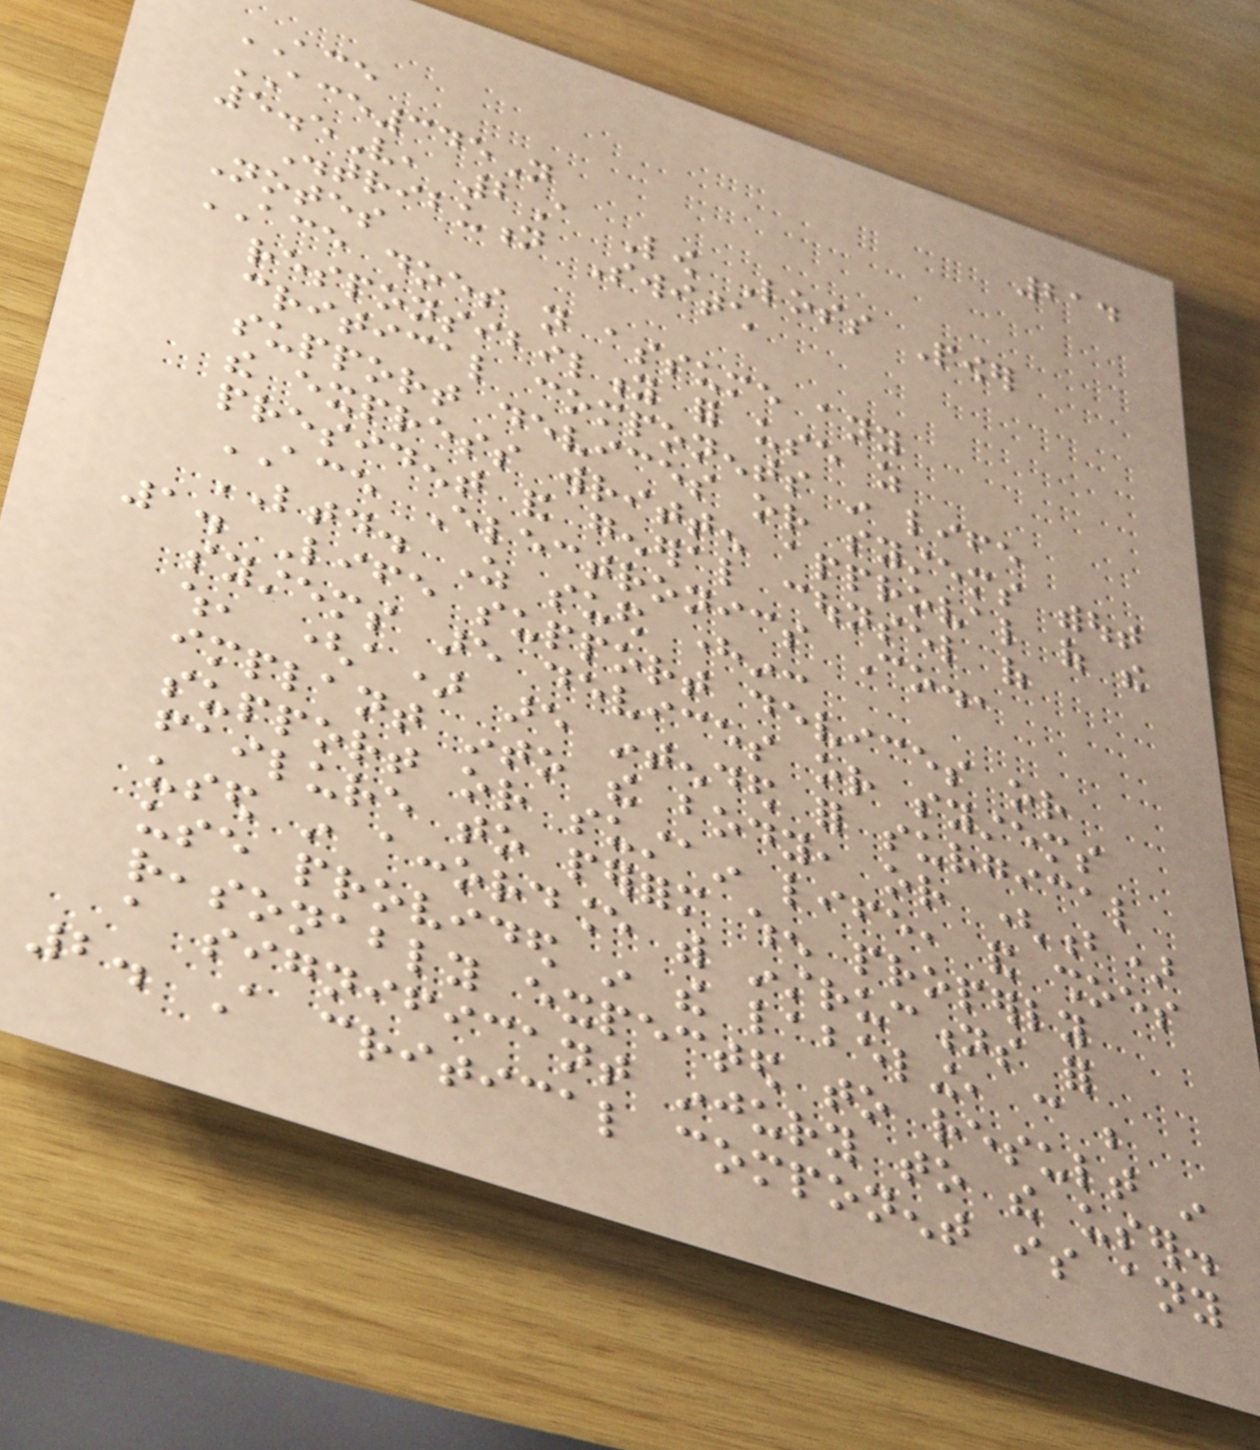214
ACE
ACE345N
5.5V, 2A Low Loss Power
Distribution Switch
Notes
ACE does not assume any
responsibility for use as
critical components in life
support devices or systems without
the express written approval of the
president and general counsel of
ACE Electronics Co.,
LTD. As sued herein:
1. Life support devices or
systems are devices or systems
which, (a) are intended for surgical
implant into the body, or (b)
support or sustain life, and shoes
failure to perform when properly
used in accordance with instructions for
use provided in the labeling, can be
reasonably expected to result in
a significant injury to the user.
2. A critical component is any
